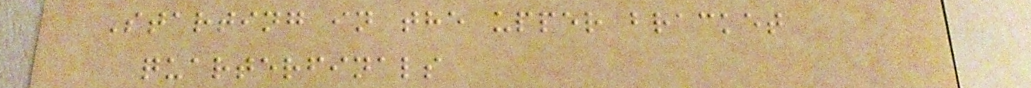Starting in the upper bracket
quarterfinals
